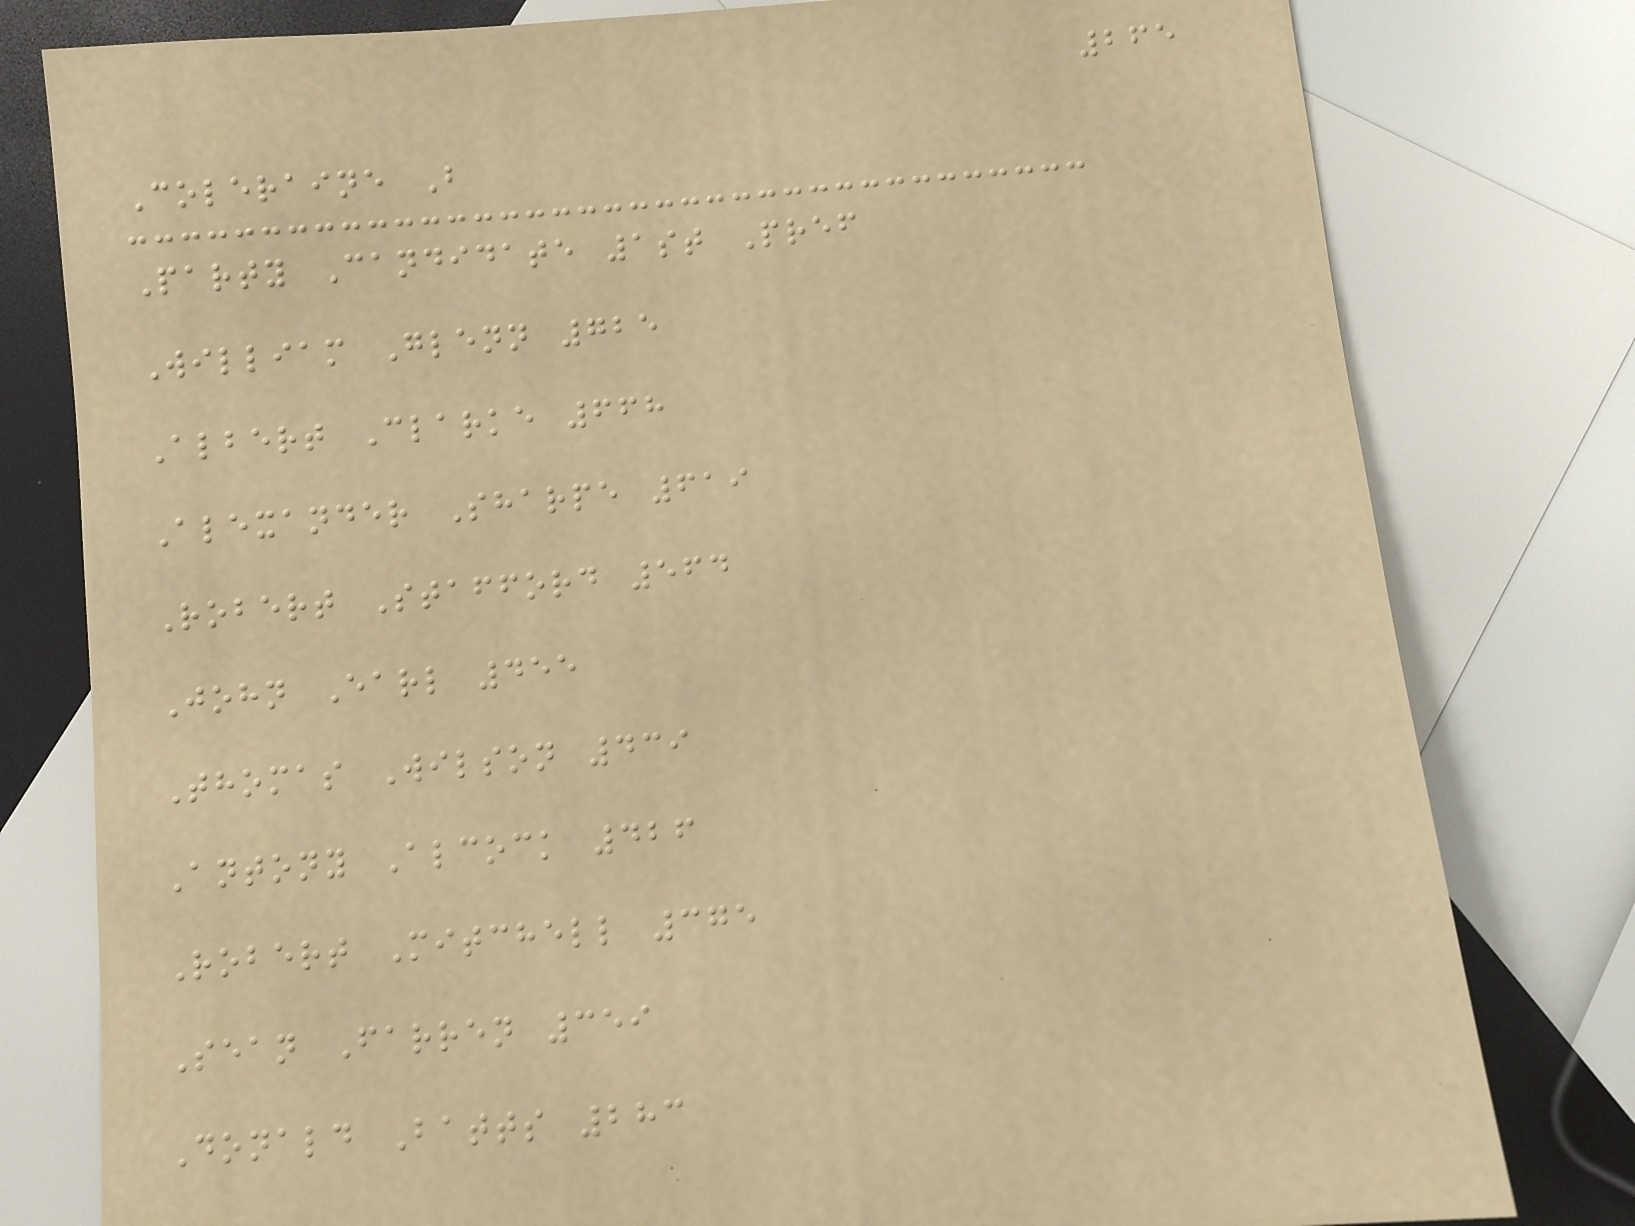265
Coleraine B
Party Candidate 1st Pref
William Glenn 725
Albert Clarke 668
Alexander Sharpe 619
Robert Stafford 564
John Earl 455
Thomas Wilson 439
Antony Alcock 426
Robert Mitchell 375
Sean Farren 359
Donald Batts 283
